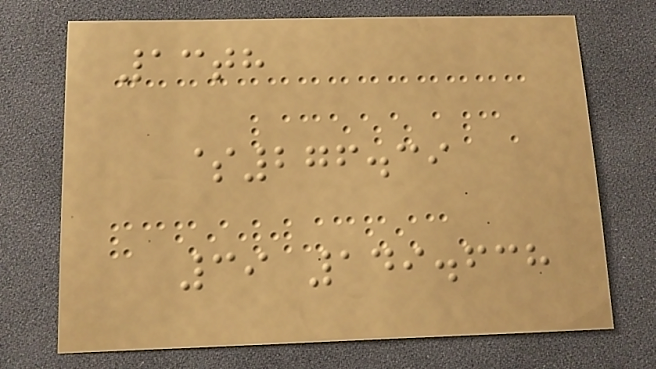13th
$276.39
39 149.638
